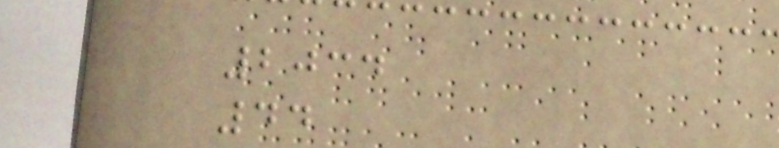2034
44
